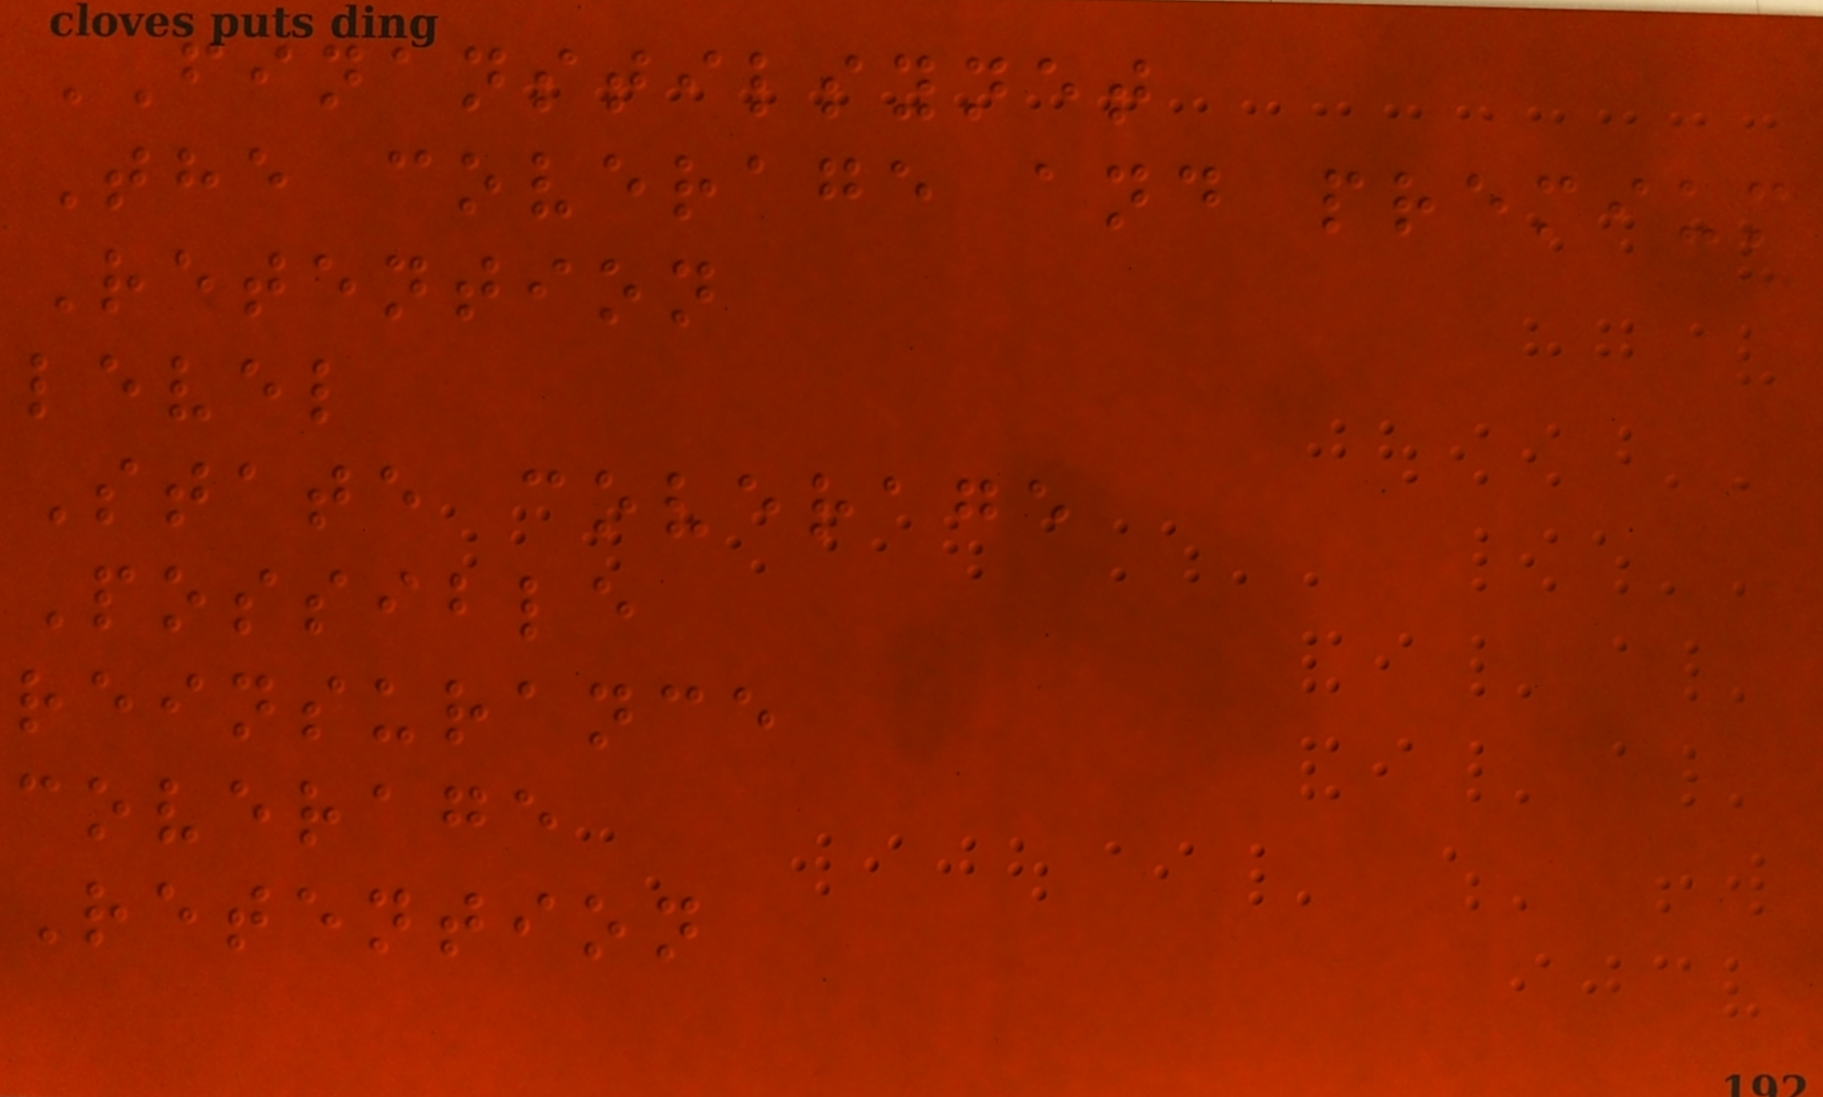FINANSTILSYNET
The coverage and premium
Retention
level
State coverage
Possible
reinsurance
coverage
Retention
